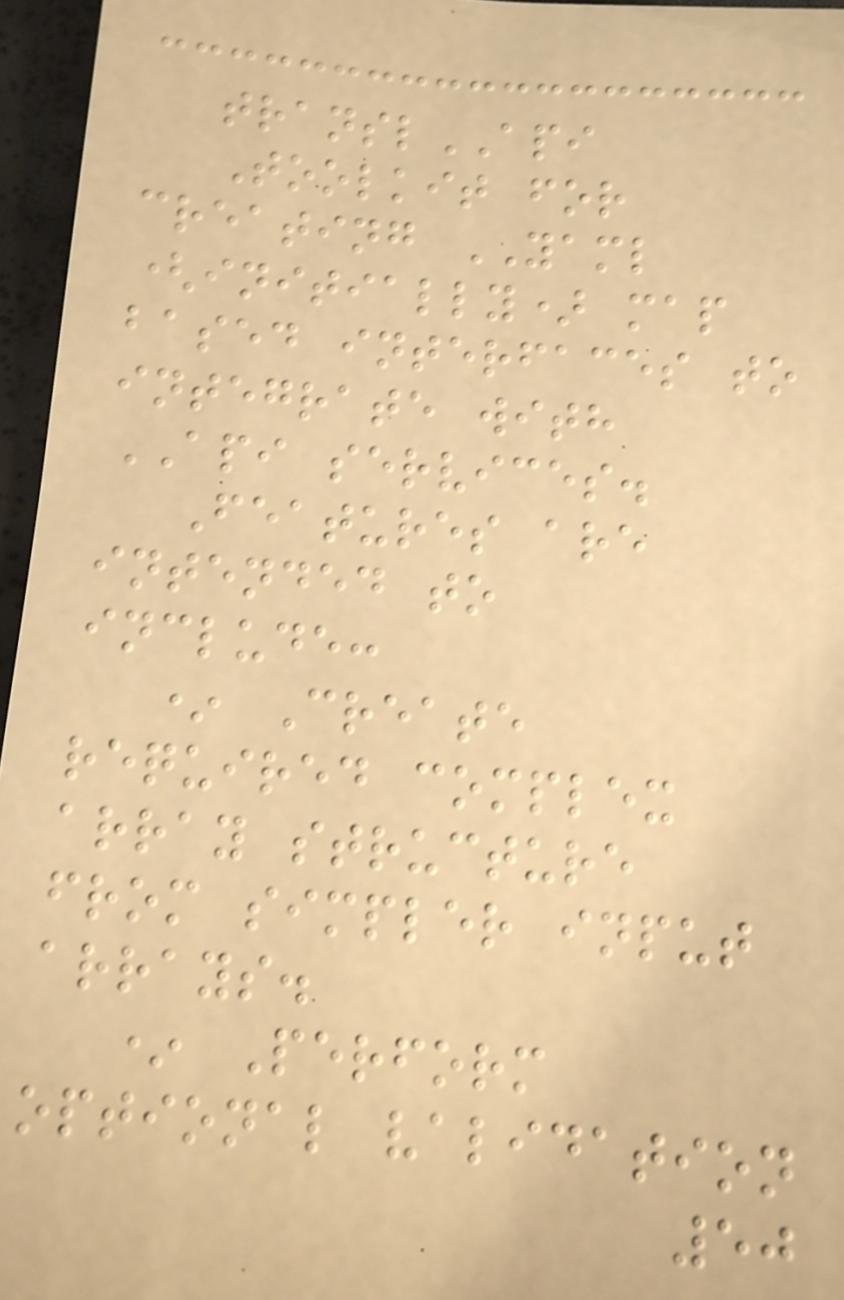translAPI
Toolkit for
creating YAML
(initially) map
based interfaces to
integrate with
API services.
Features are
intended to
include:
* Create
required complex
array structure
from simpler input
arrays.
* Perform
optional validation
50
